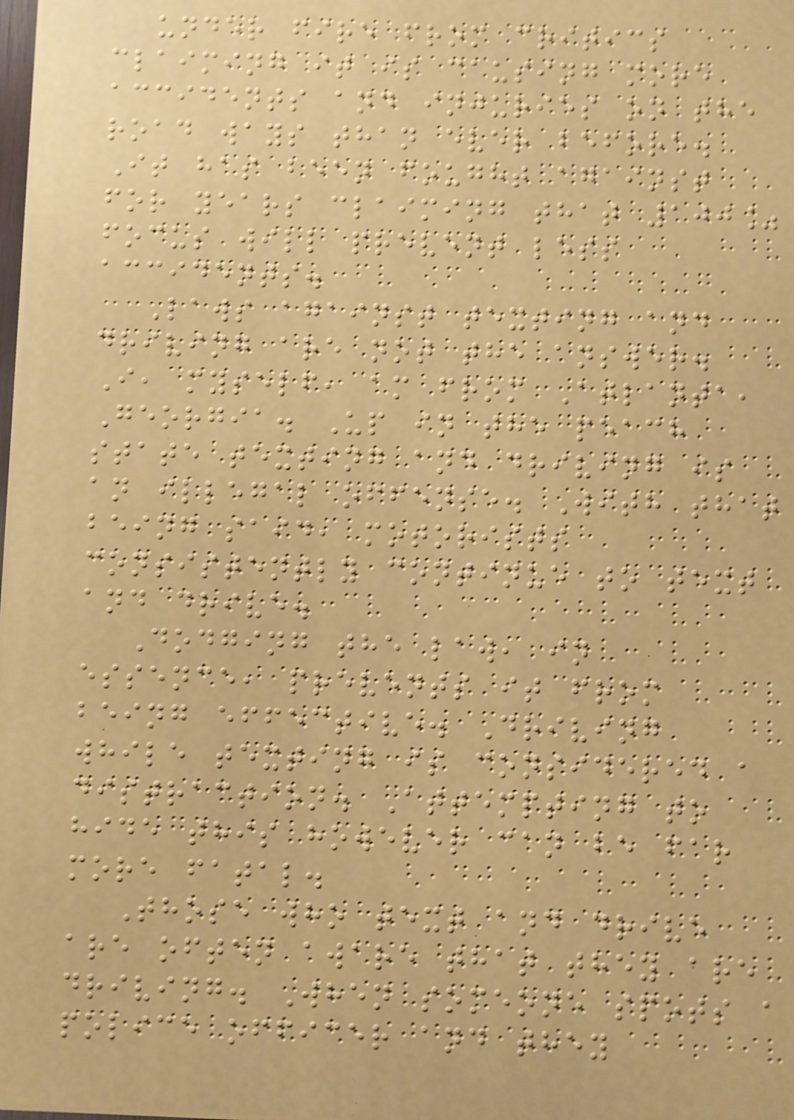under fire from critics
claiming it is causing more
accidents and injuries on the
road ways than ever before.
It has been fought against
for years claiming that 100%
focus will prevent less
accidents.
Laws against texting and
driving are not the answer.
I, myself, am from Atlanta,
Georgia. Up in the peach
state texting and driving is
an illegal offense. With that
being said, motorists
consistently continue to text
and drive.
Dodging the law, in
essence, prevents it from
being effective. Driving
while texting is considered a
distraction. Attempting to
hide this however can be far
more fatal.
Those who text and drive
are often aware that they are
driving. When someone spots a
police officer and they
